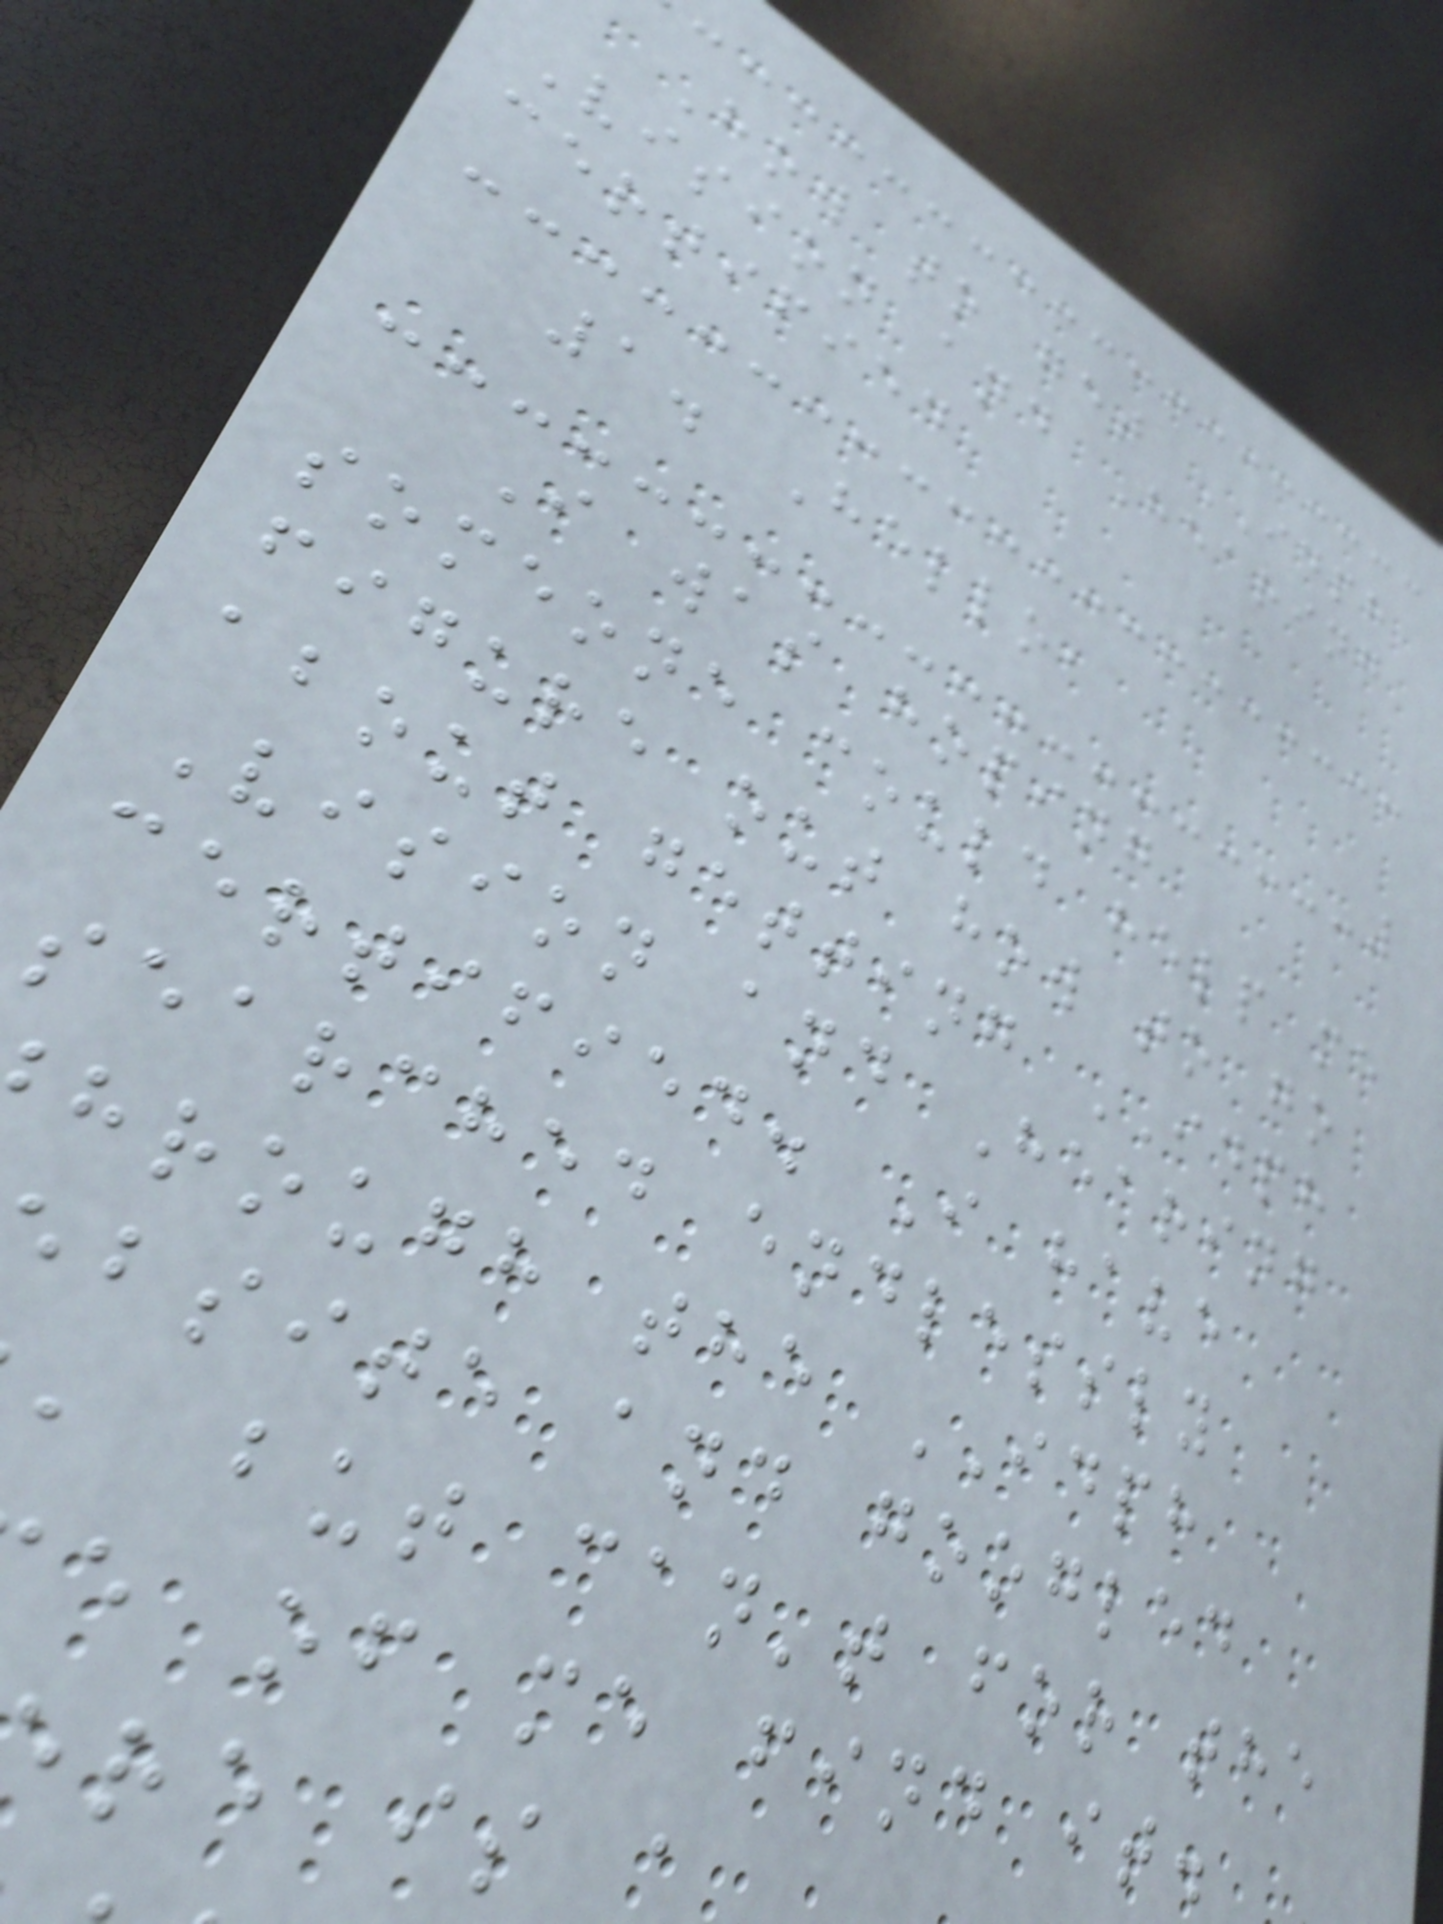How to get IDPH
Vision and Hearing
certified
1. Hello,
I was hoping
someone could help me
figure out how to go
about getting IDPH
Vision and Hearing
certified. I have
searched endlessly
hrough the IDPH
bsite and googled
, but can't for the
e of me find it.
re is
